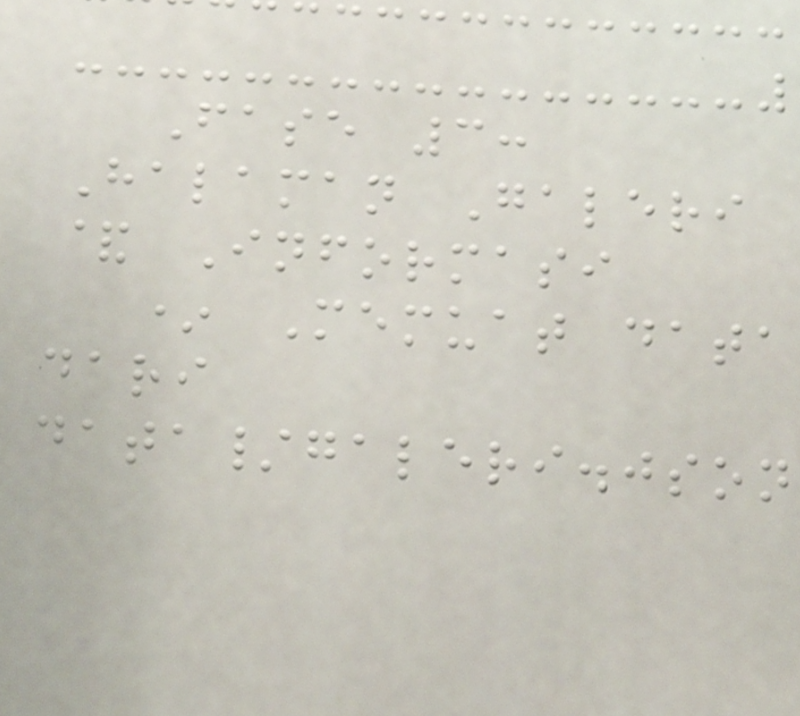Fase 3:
Halaman Galeri
& Informasi
* Memuat data
dari
data/galeri.json
